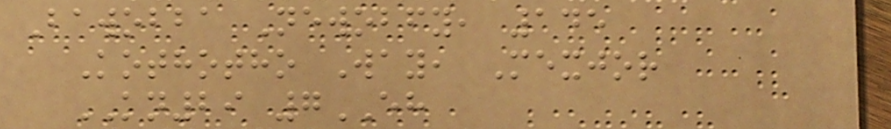Bawobba Newobfy, 145
Kothotho Way, Mexjor
KN29 7EH
